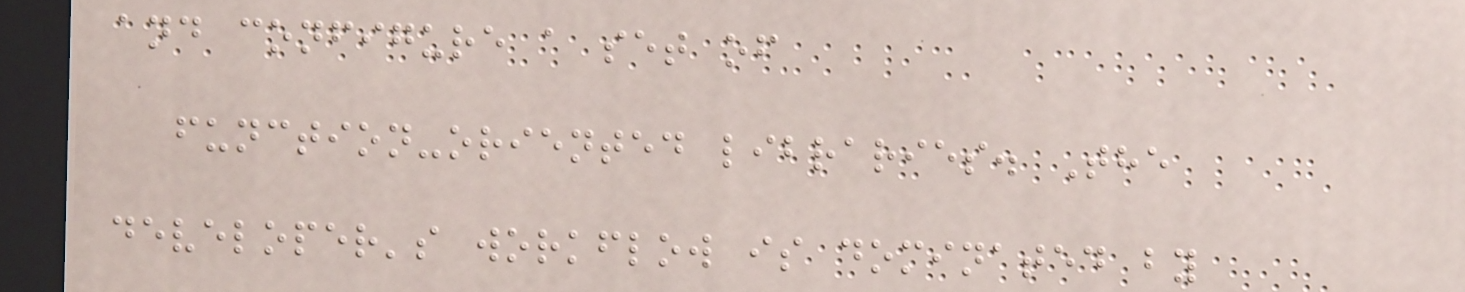and configure a set of
function-oriented libraries. The
developer's workflow is dominated by
